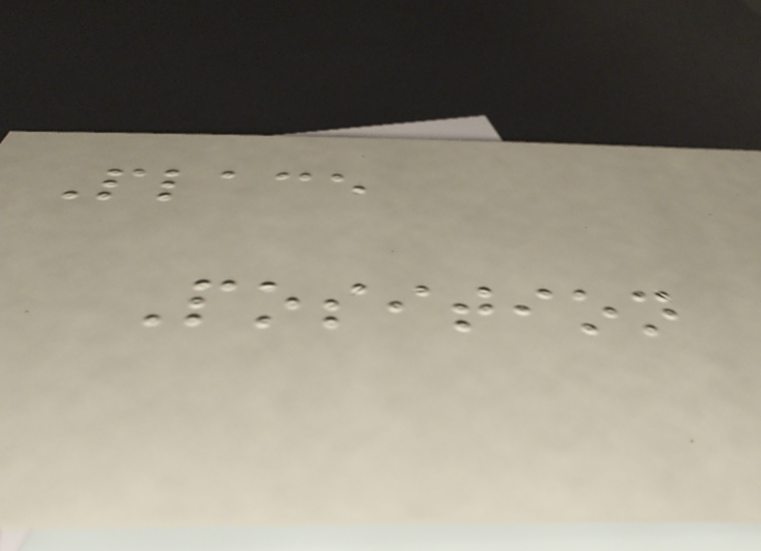Place
Position
